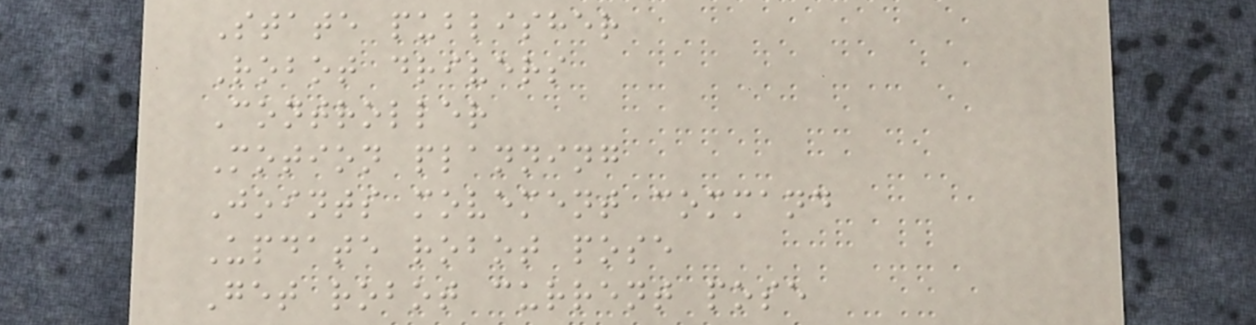State publisher
Robot drivers
Controller
Motion planning
Joints movement command
Update robot pose
Get robot current pose
